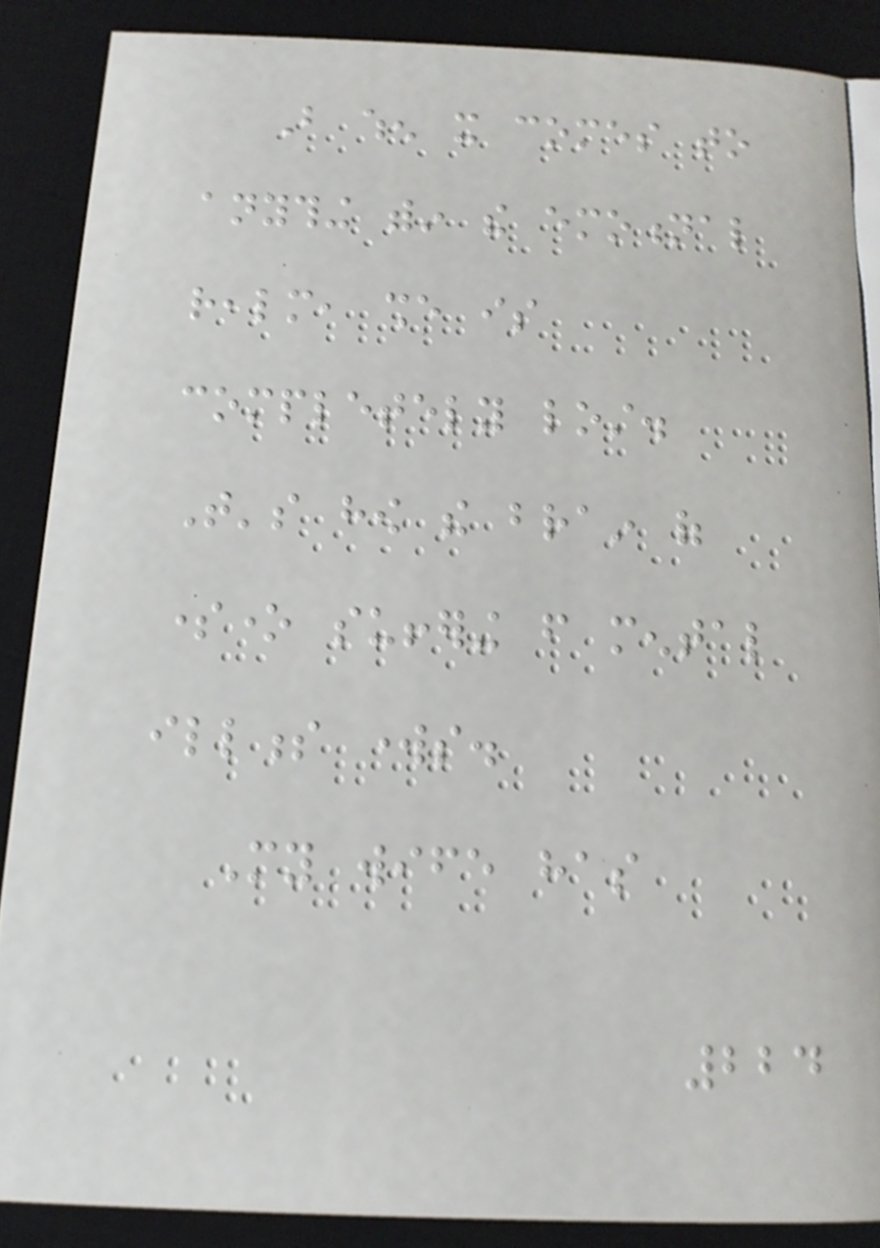But when it comes to
anything within the emotional
realm, she is
completely lost.
That's how the brain of
someone suffering from mental
illness works.
My wife has
224
